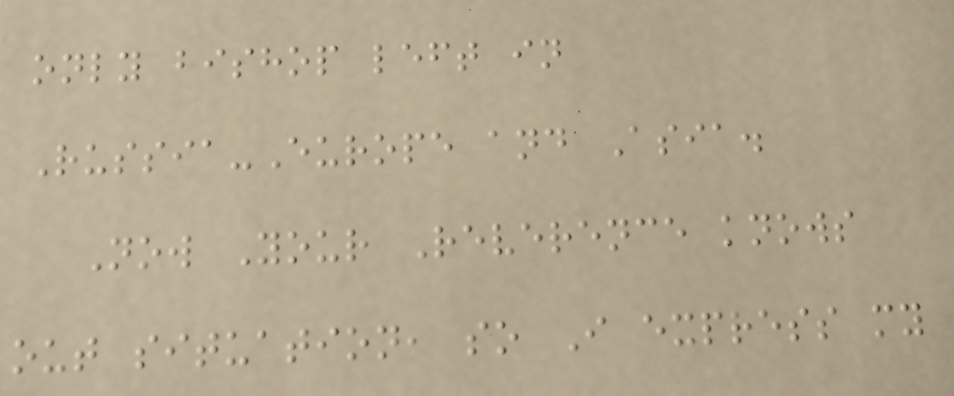only bishop left in
Russia-Europe and Asia.
Now Your Reverence knows
out situation, so I express my
